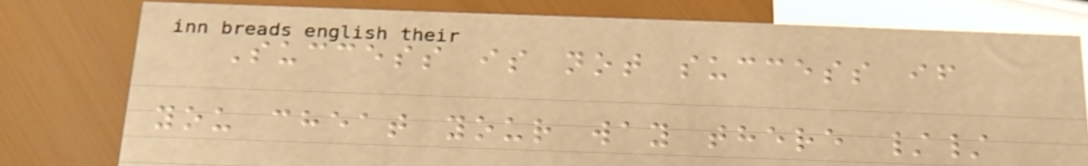Success is not success if
you cheat your way there //
